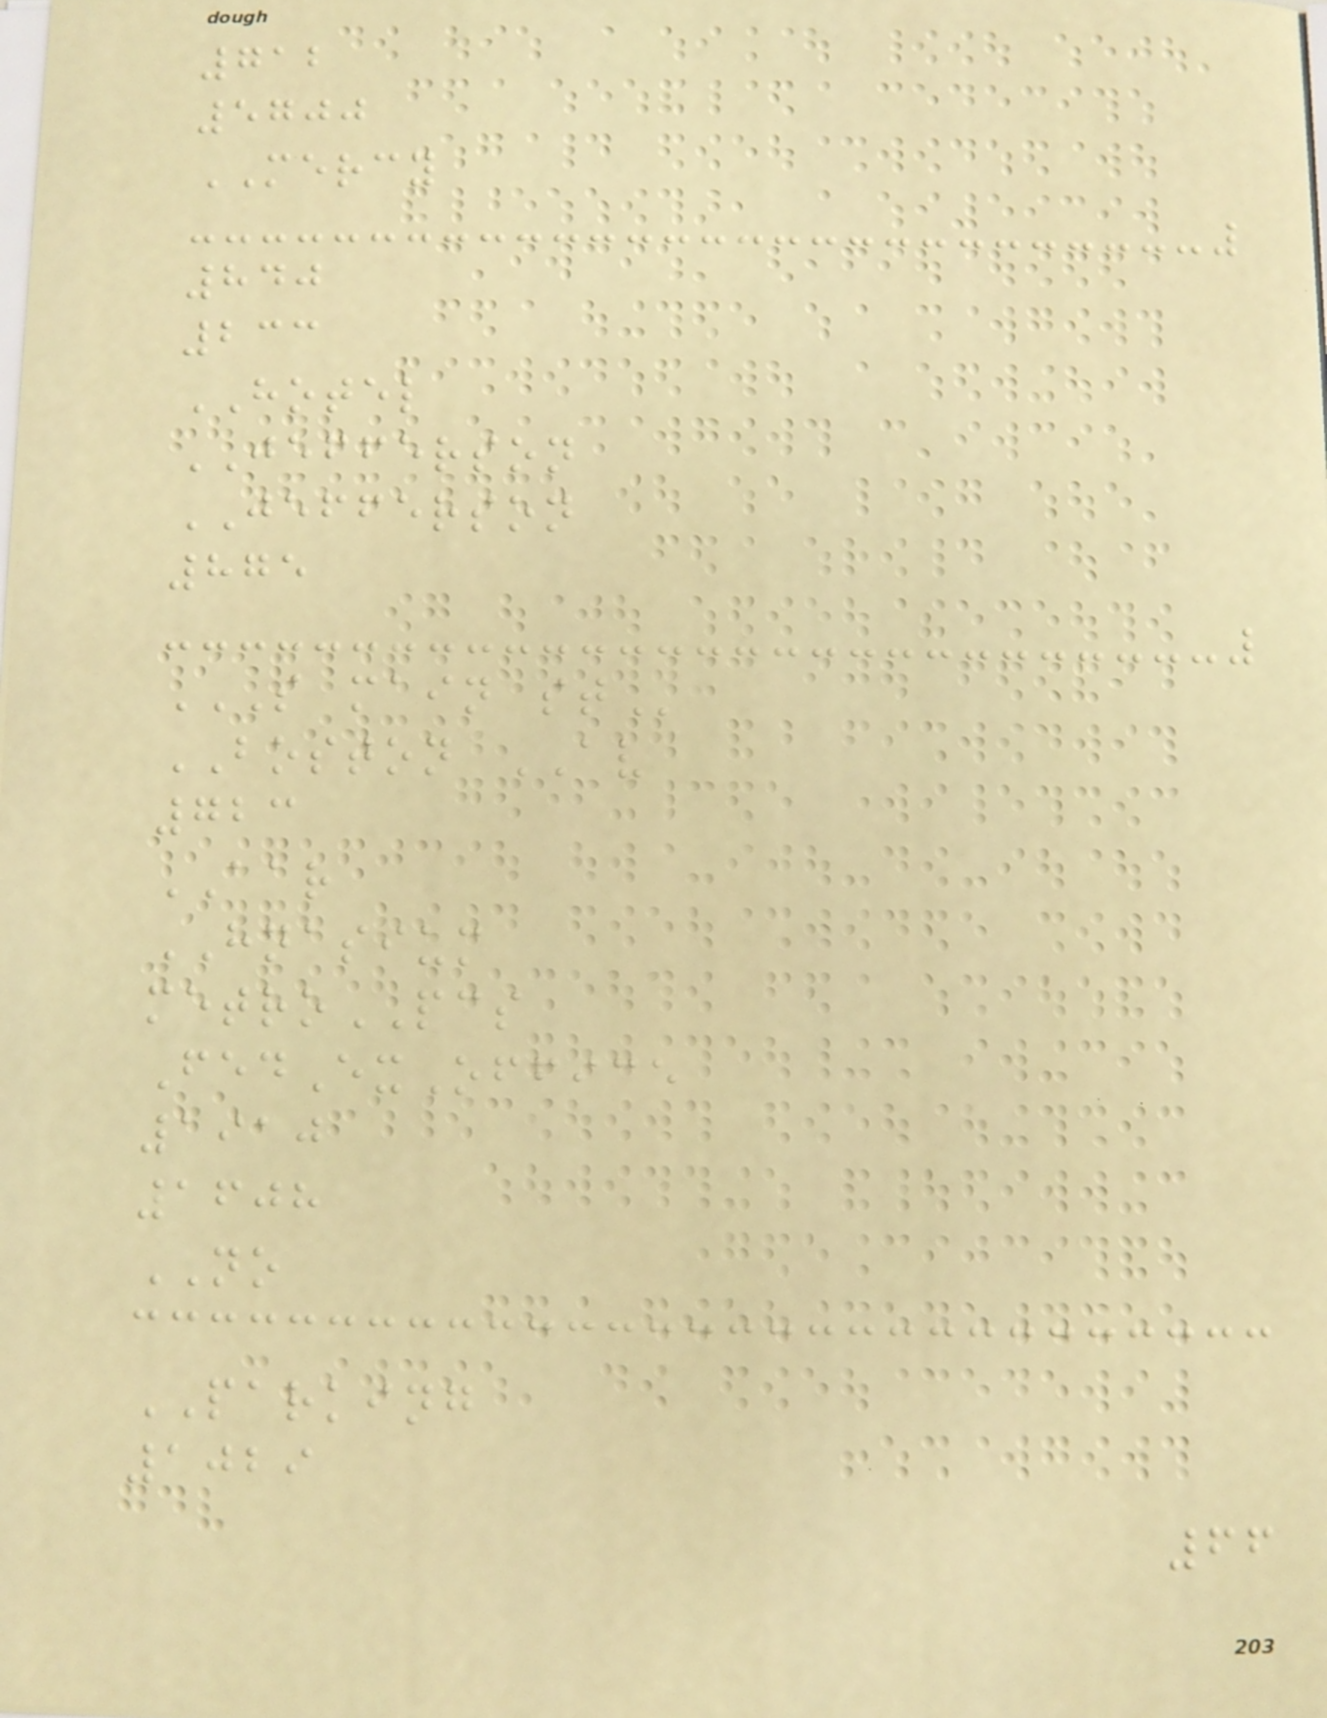712
5700
MERCY
840
233
HOTEL
JEFFERSON
JEFFERSON
875
S MAIN ST
BOSTON AV
723
AAR
HNASIUM
metroPCS
FedExOffice
1910
1608
NO
PARKING
1029
66
